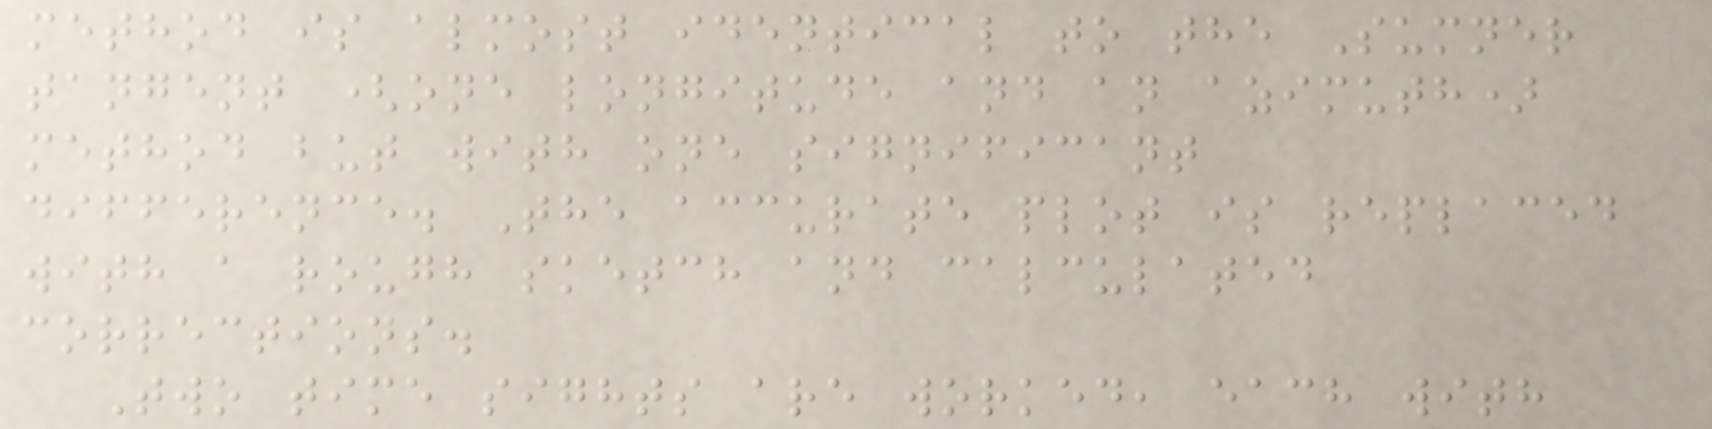method is almost identical to the Sumner
tangent (one longitude and an azimuth)
method but with one significant
difference. The accurate plot is replaced
with a rough sketch and calculated
corrections.
Two time sights are worked, each with
